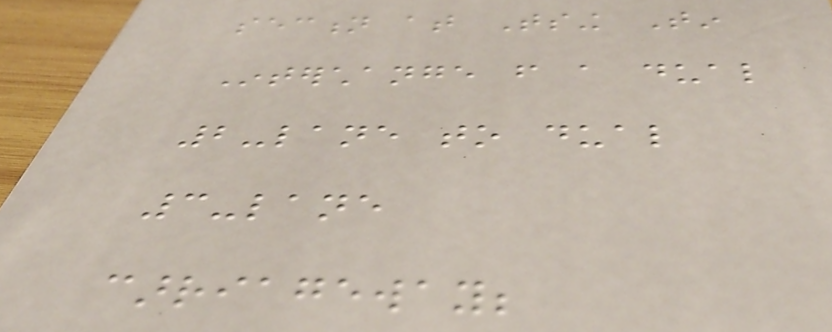section at Tsing Tin
Interchange from a dual
2-lane to dual
3-lane
carriageway;
